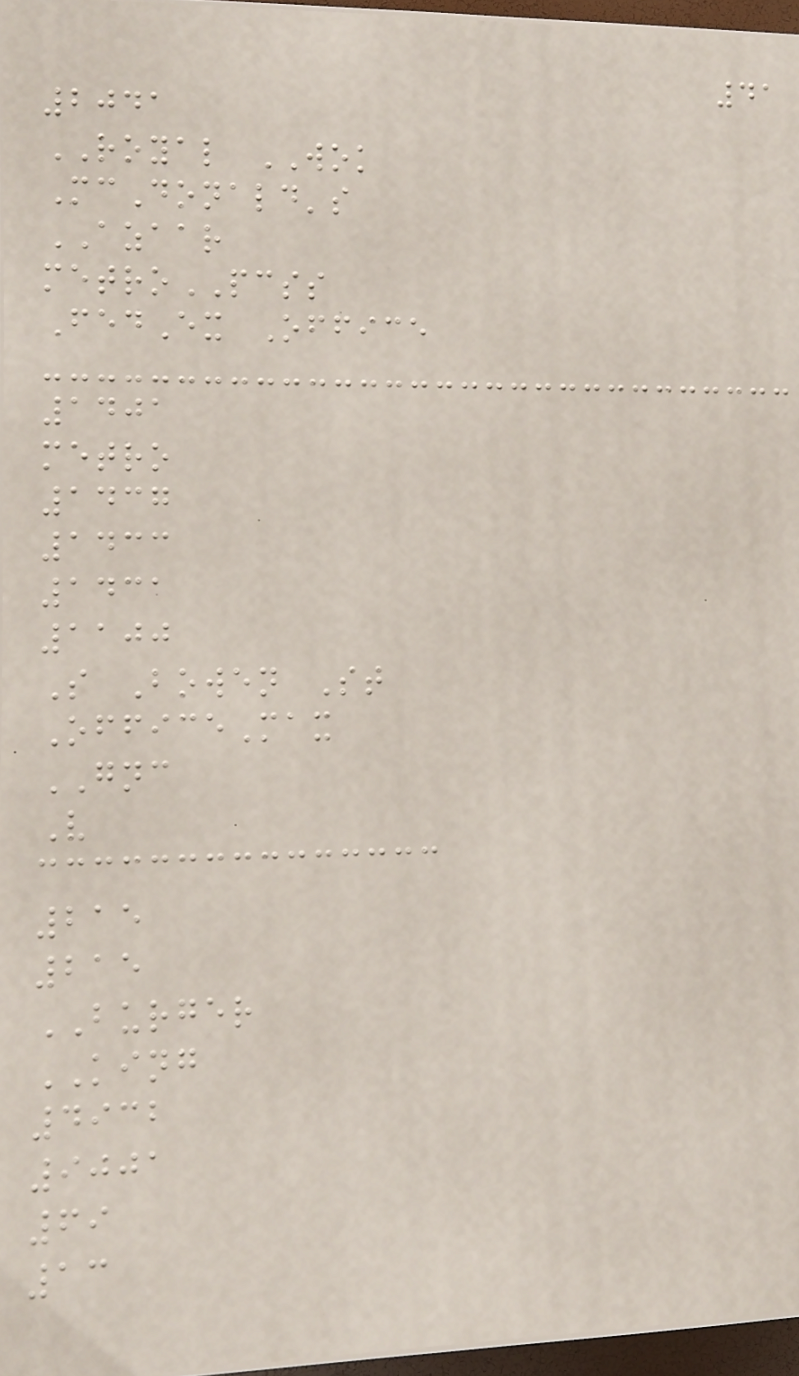41
2041
ROYAL WOK
McDonald's
AZAAR
metroPCSS
FedEx Office
1401
metro
1437
1433
1431
1100
S Bowen St
OfficeMax
GNC
V
215
215
BURGER
KING
4932
9001
69
13
